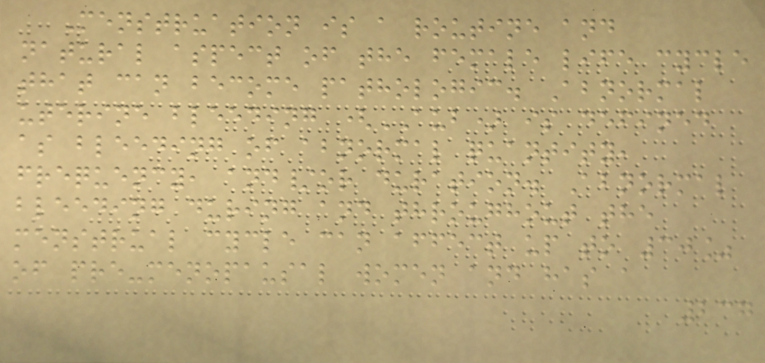Menstruation is a routine and
natural aspect of the female life cycle
that can become pathologic. Abnormal
uterine bleeding (AUB) is defined
as bleeding of abnormal quantity,
frequency, and/or duration. Abnormal
bleeding during and throughout the
menstrual cycle can affect up to 30%
of pre-menopausal women and has a
237
